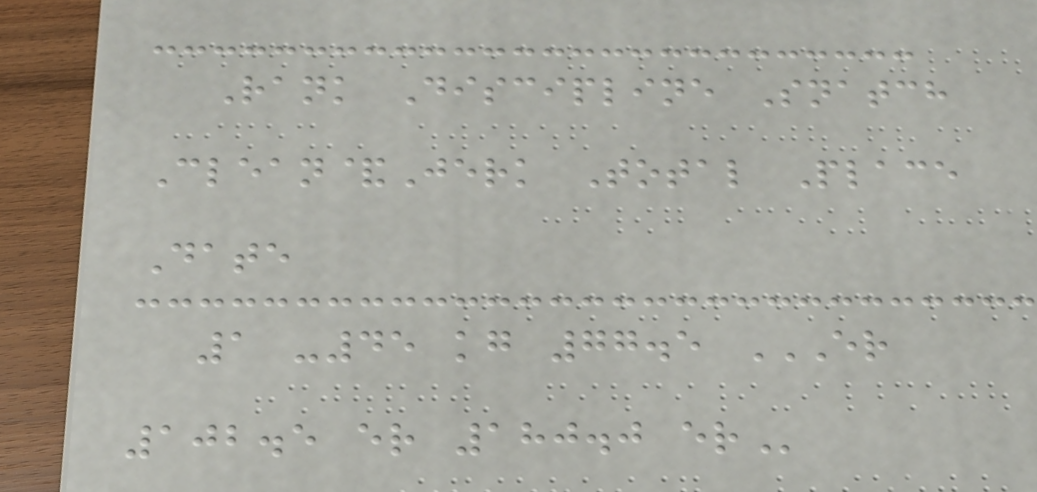Rank Discipline Snatch
Clean&Jerk Total Place
Date
1 -45 kg 77.5 ER
102.5 ER 180.0 ER
